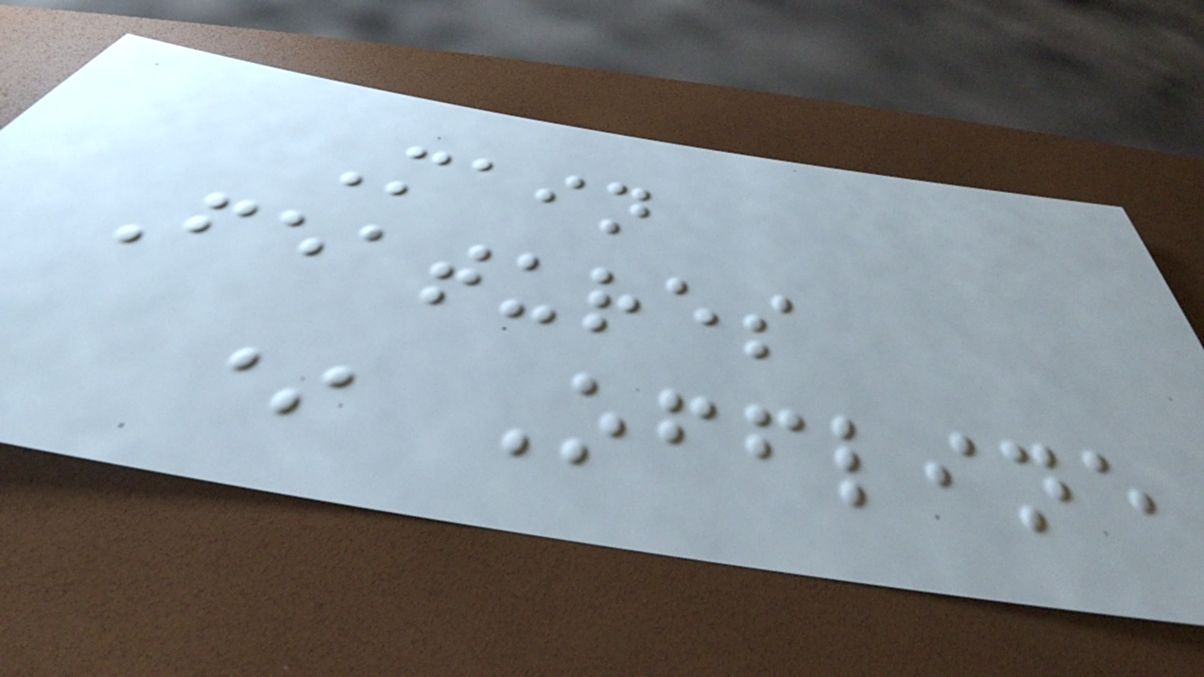Main
Features
* Offline
